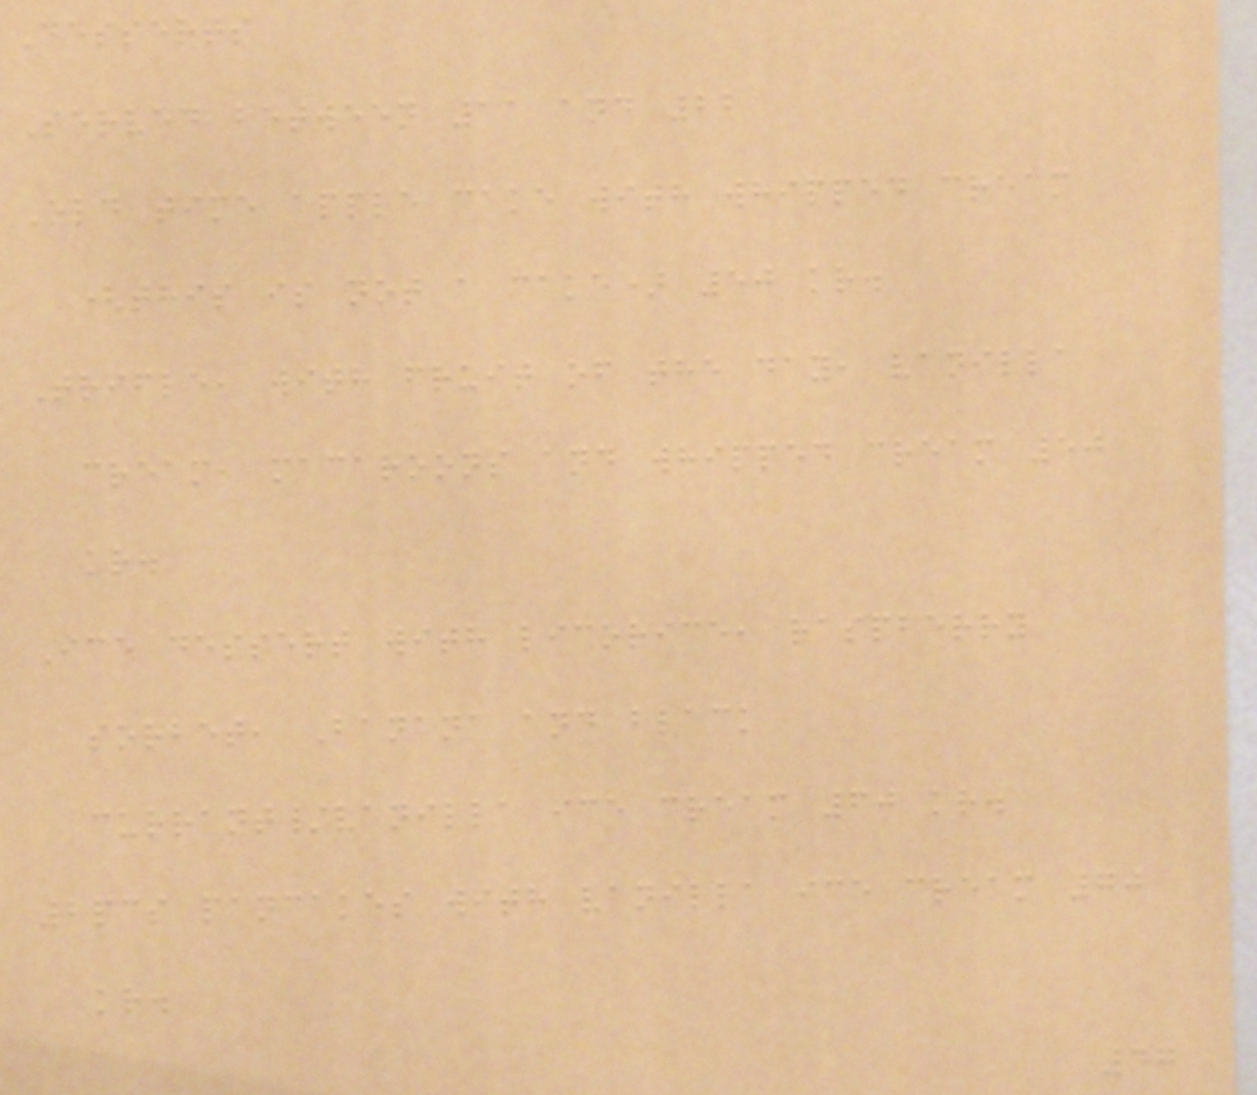Desserts
Served between 11 and 22
Old time apple cake with whipped cream
(this is not a cake) 50 kr.
Trifle, with fruit of the day, vanilla
cream, macaroons and whipped cream 50
kr.
Ice dessert with licorice, raspberry
sorbet, Banana and black
currant/vanilla ice cream 60 kr.
2pcs pancakes with vanilla ice cream 70
kr.
47
